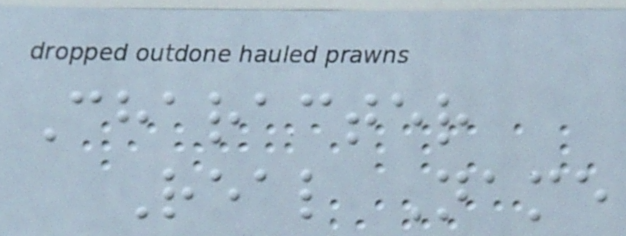Character
Real Name
